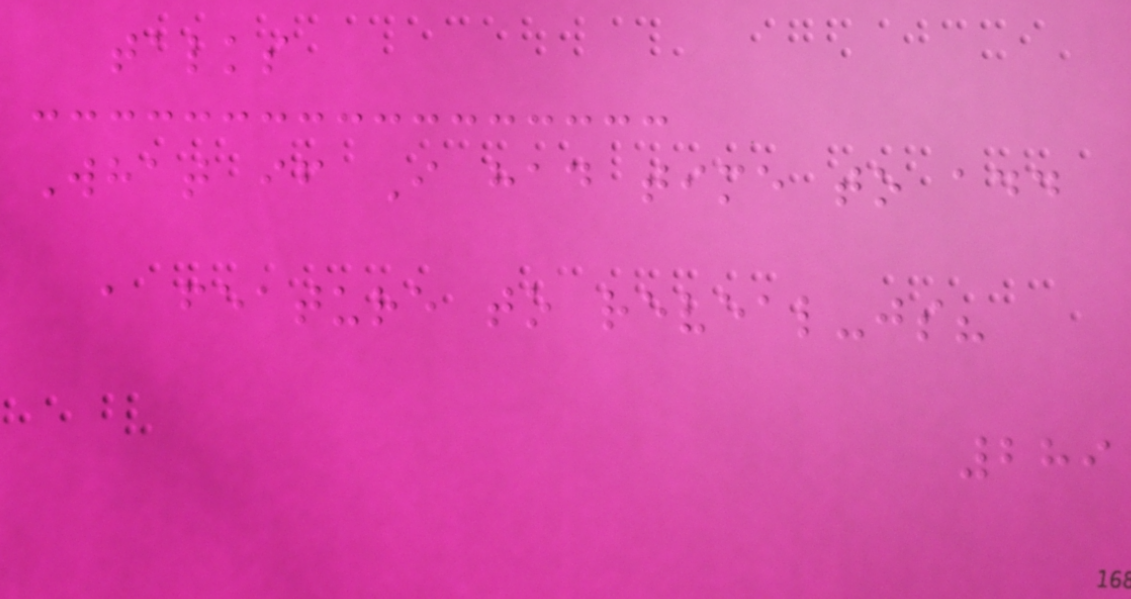talks
What if I had time to add
a feature to reveal-js?
289
